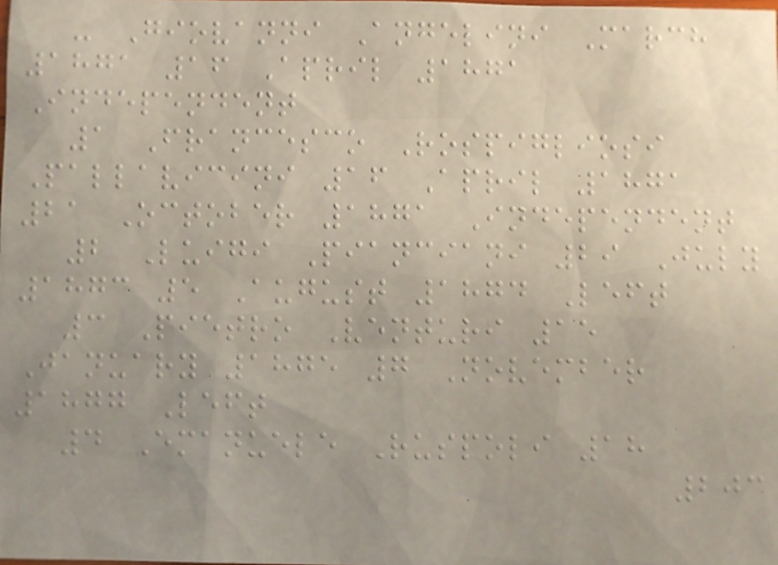- Giovanni Angelini March
1871 16 April 1871
Independent
1 Francesco Rospigliosi
Pallavicini 16 April 1871
21 October 1871 Independent
2 Luigi Pianciani 29 July
1873 5 August 1874 Left
3 Pietro Venturi 15
January 1875 7 November
1877 Left
4 Emanuele Ruspoli 18
203
